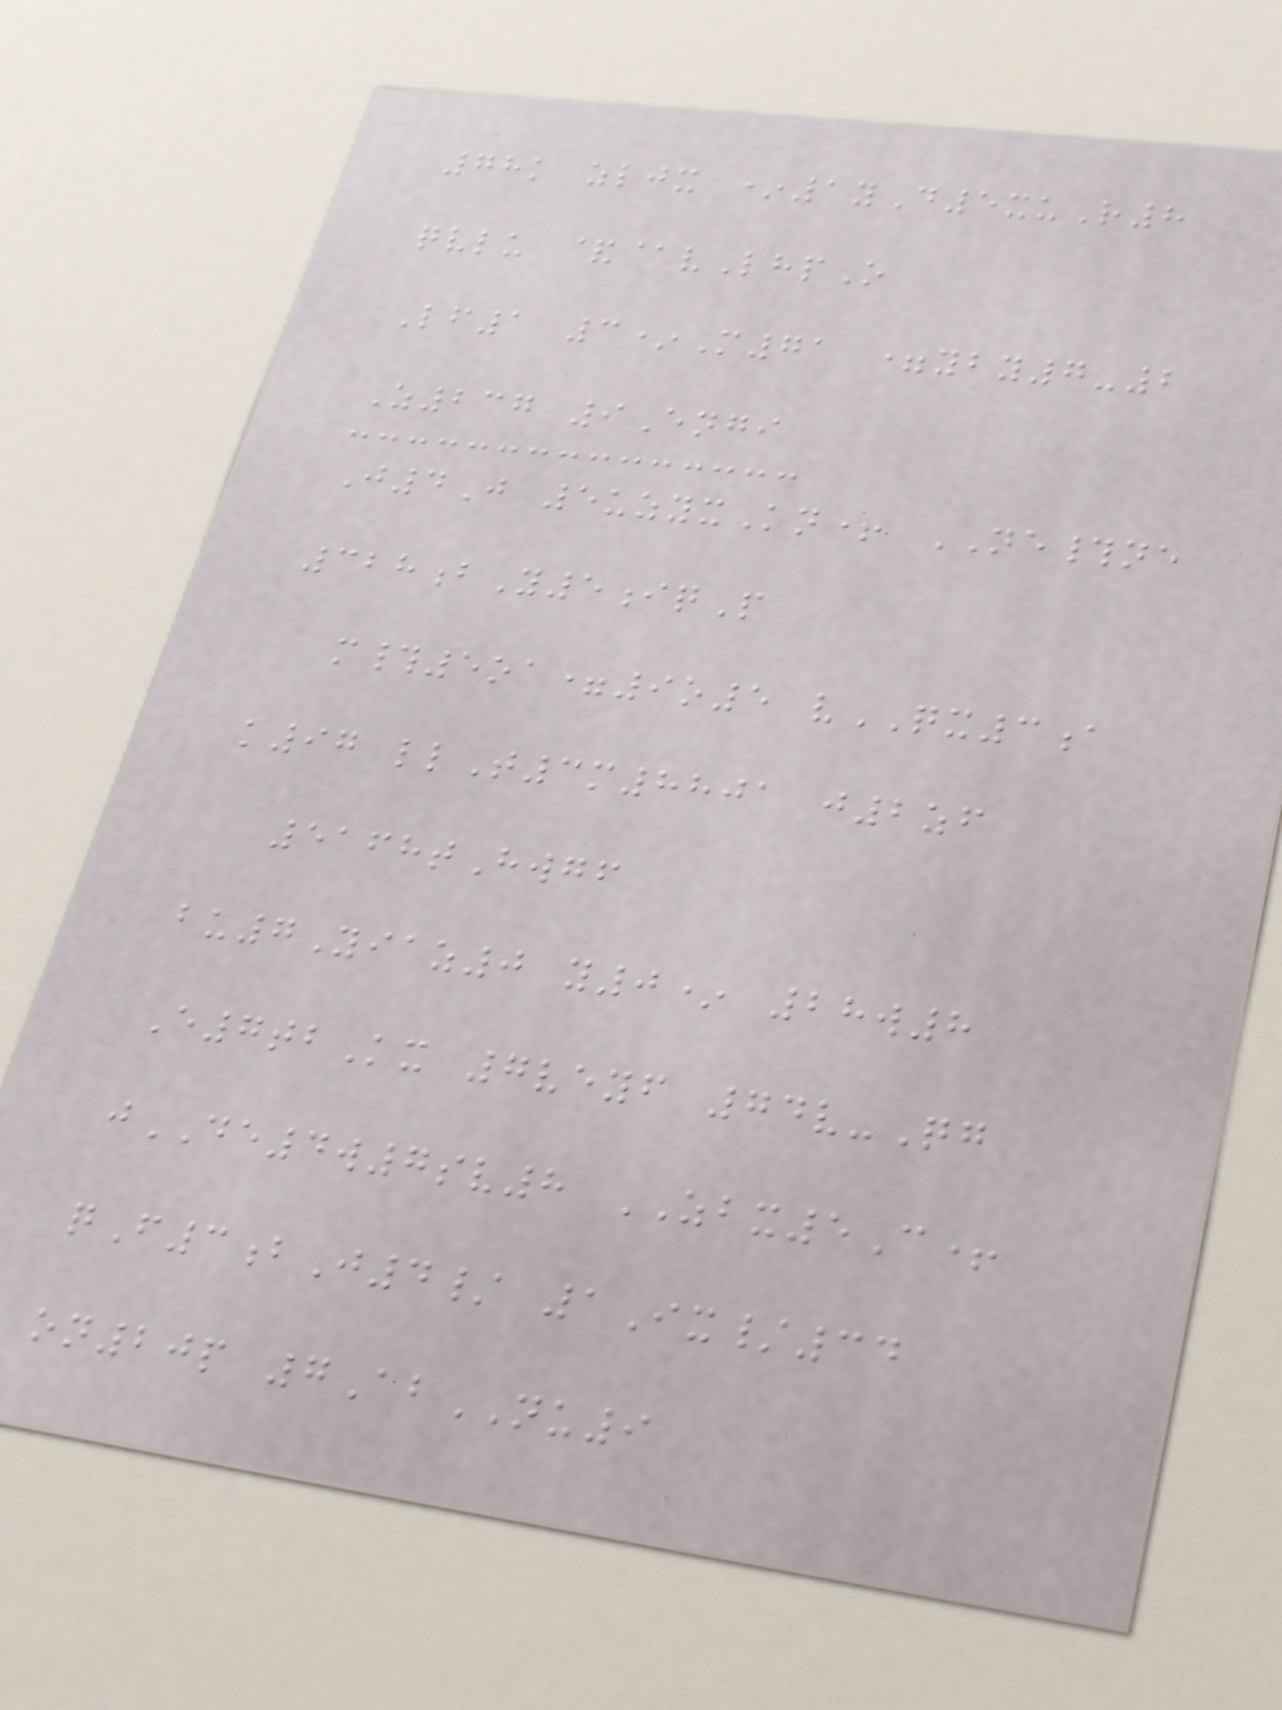78k zljx *1yD5xuR8
qvlu &@vLhpO
Lf1 3*M71 =yby7-2
Z237 9Engi
J4J 5uzyxKn+ NE#ne
328bY5iqP
m#5oa=9o5 vQX3a
k97 llT3m8801 j2zf
5168tHwgf
bu7Yiaz0 y0* 28w8
E7tbKx 7veyf 74v-Qg
jDE4w7sv8 ZBX5C+
qF3bJ4/ 1Ix/34
on20p 7AbNU9
